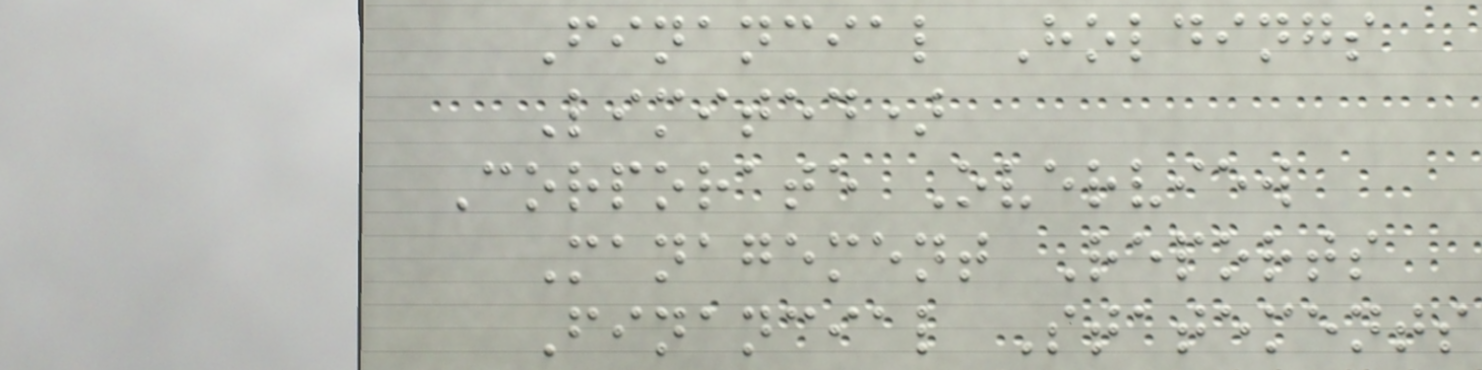Financial Holdings
Limited)
Corporate Overview
Management Reports
Financial Statements
